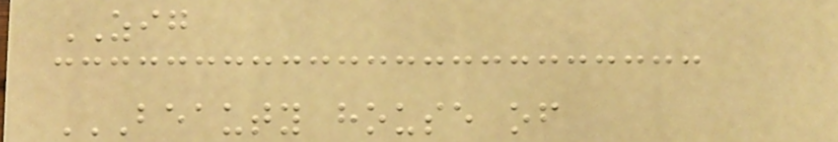ZIG
BEAUTY HOUSE OF
